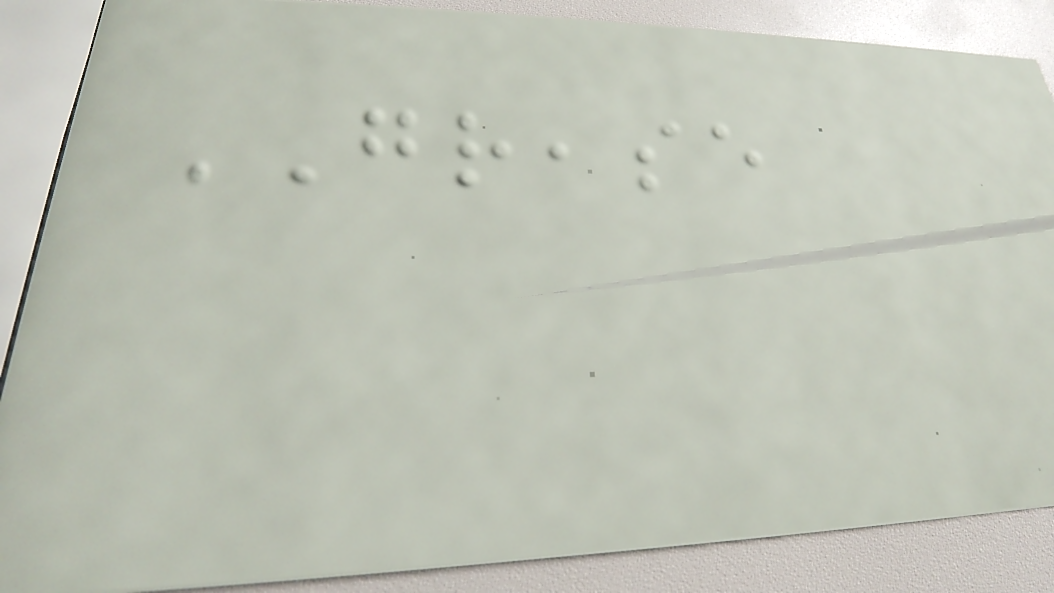GREASE
